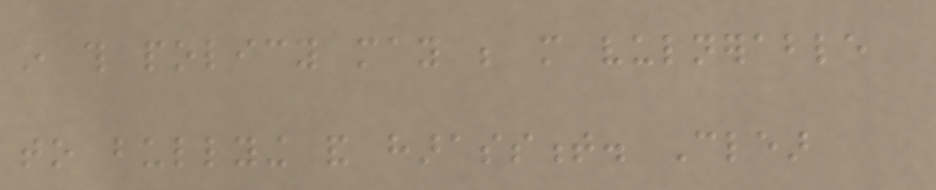in this policy may be more vulnerable
to bullying and harassment. Clear
